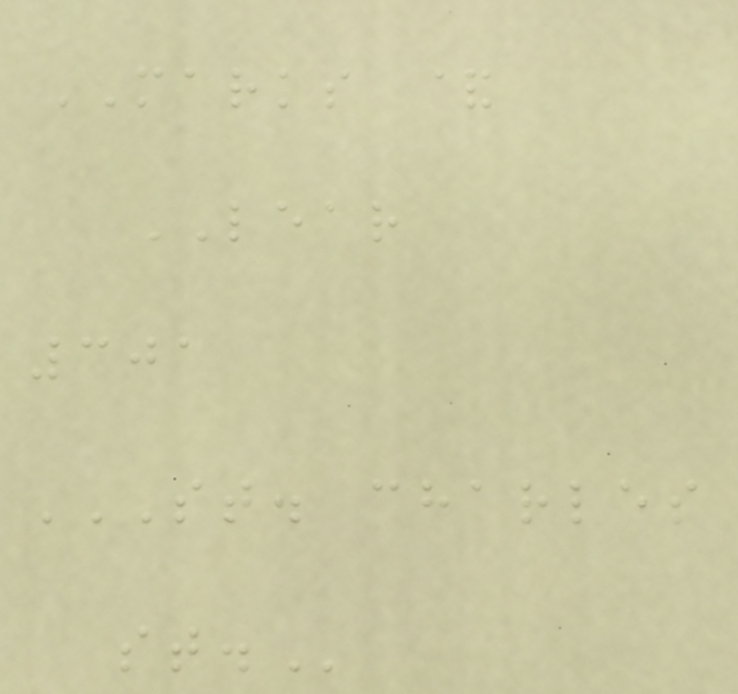MARKS &
LEAR
301
ST. CHARLES
ST.
